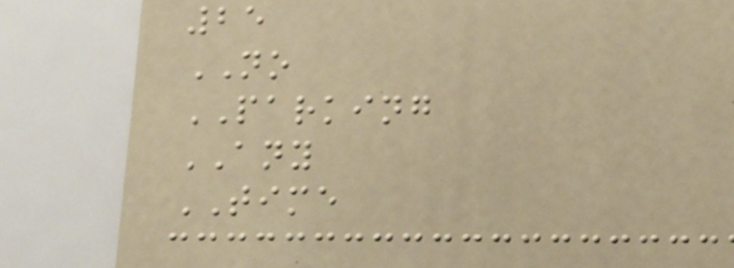25
NO
PARKING
ANY
TIME
